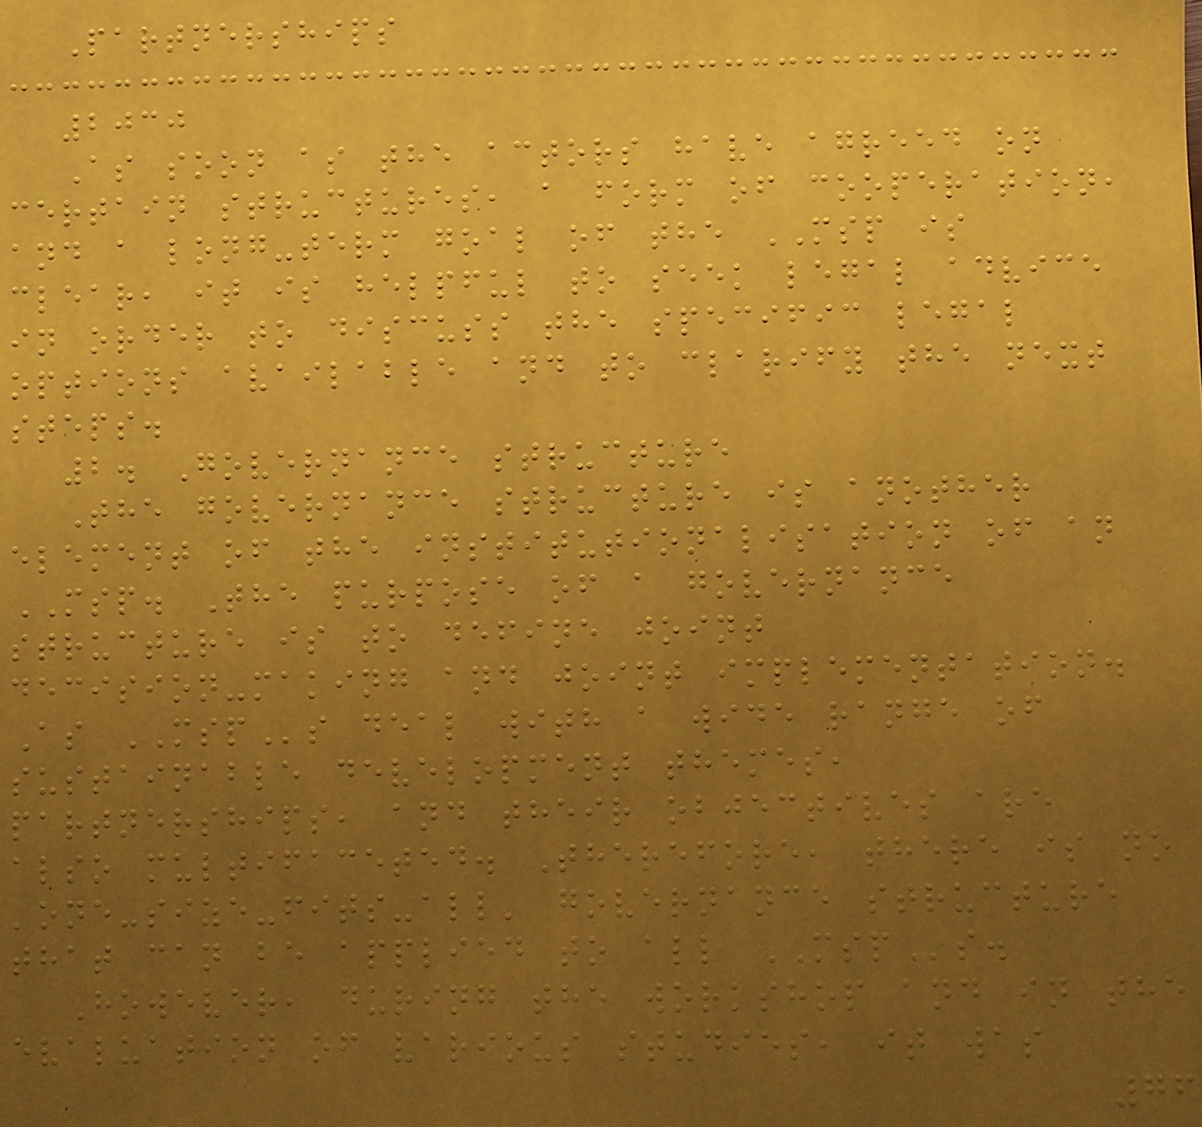Partnerships
2030
As soon as the actors have agreed on
certain structures, a form of cooperation,
and a long-term goal of the MSP is
clear, it is helpful to seek legal advice
in order to discuss the specific legal
options available and to clarify the next
steps.
2. Governance structure
The governance structure is another
element of the institutionalisation of an
MSP. The purpose of a governance
structure is to define joint
decision-making and joint implementation.
As MSPs deal with a wide range of
sustainable development themes,
partnerships, and their objectives are
also multifaceted. Therefore, there is no
'one-size-fits-all' governance structure
that can be applied to all MSPs.
However, during the workshop and in the
evaluation of various studies, it was
76
